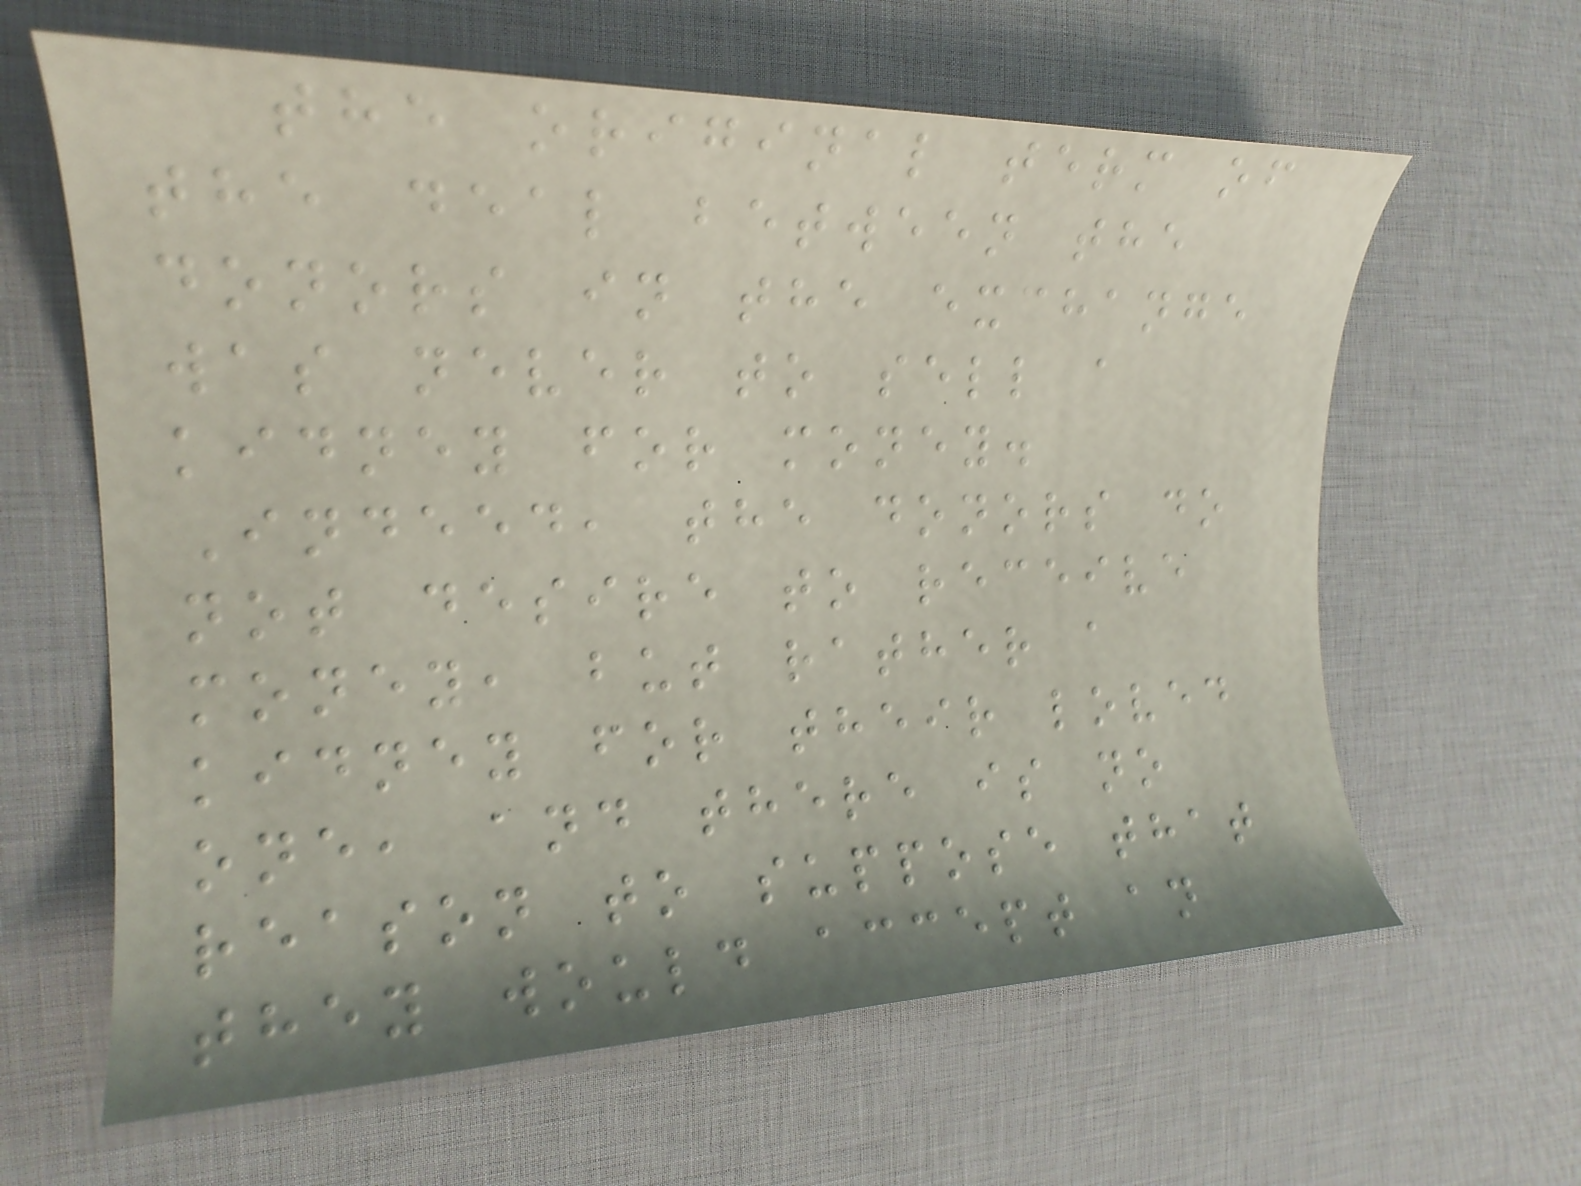the original term of
the deal between the
donors in the exchange
was never to sell a
kidney for money.
Indeed, the donors do
not desire to receive
money, but rather a
kidney for their loved
one, and there is no
reason to suppose that
they would accept an
